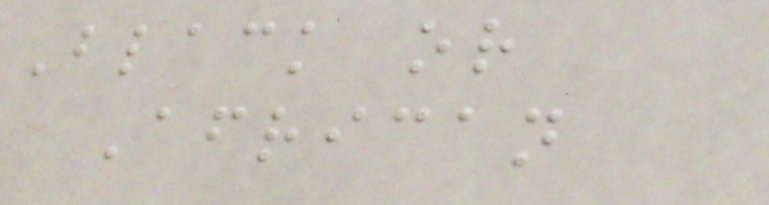Black or
African
